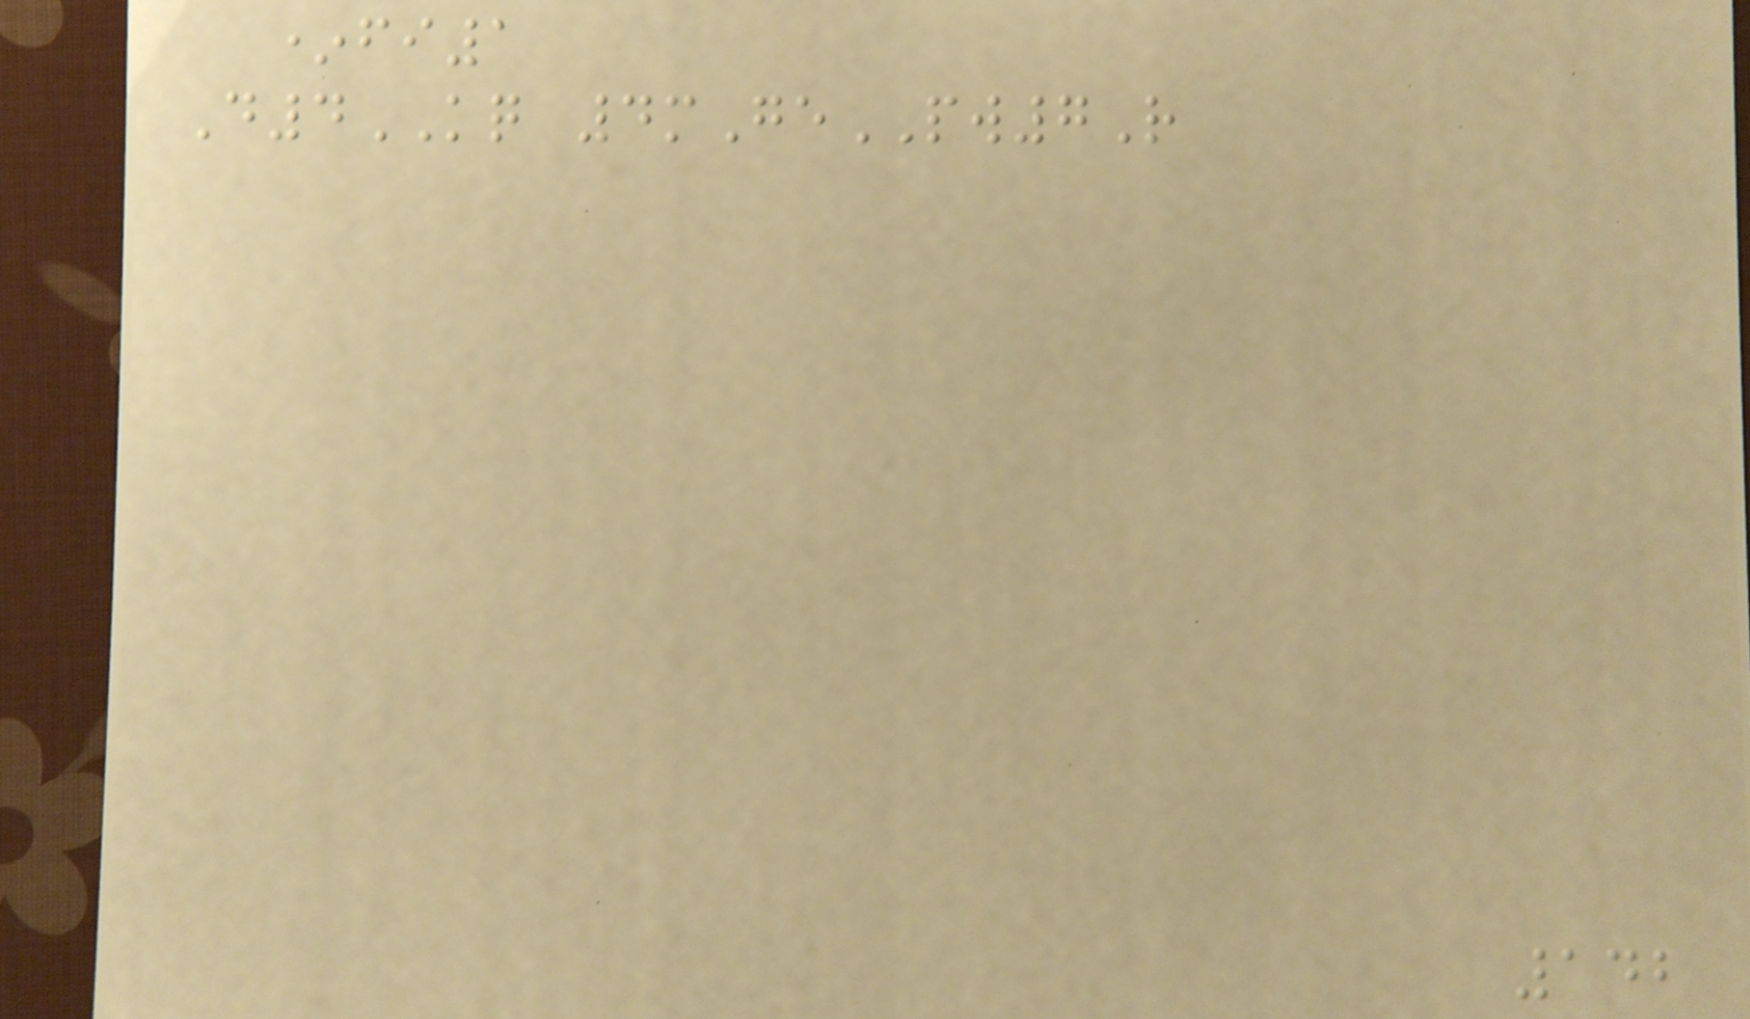*fi1
D4KQ 4mGePW7R
142
